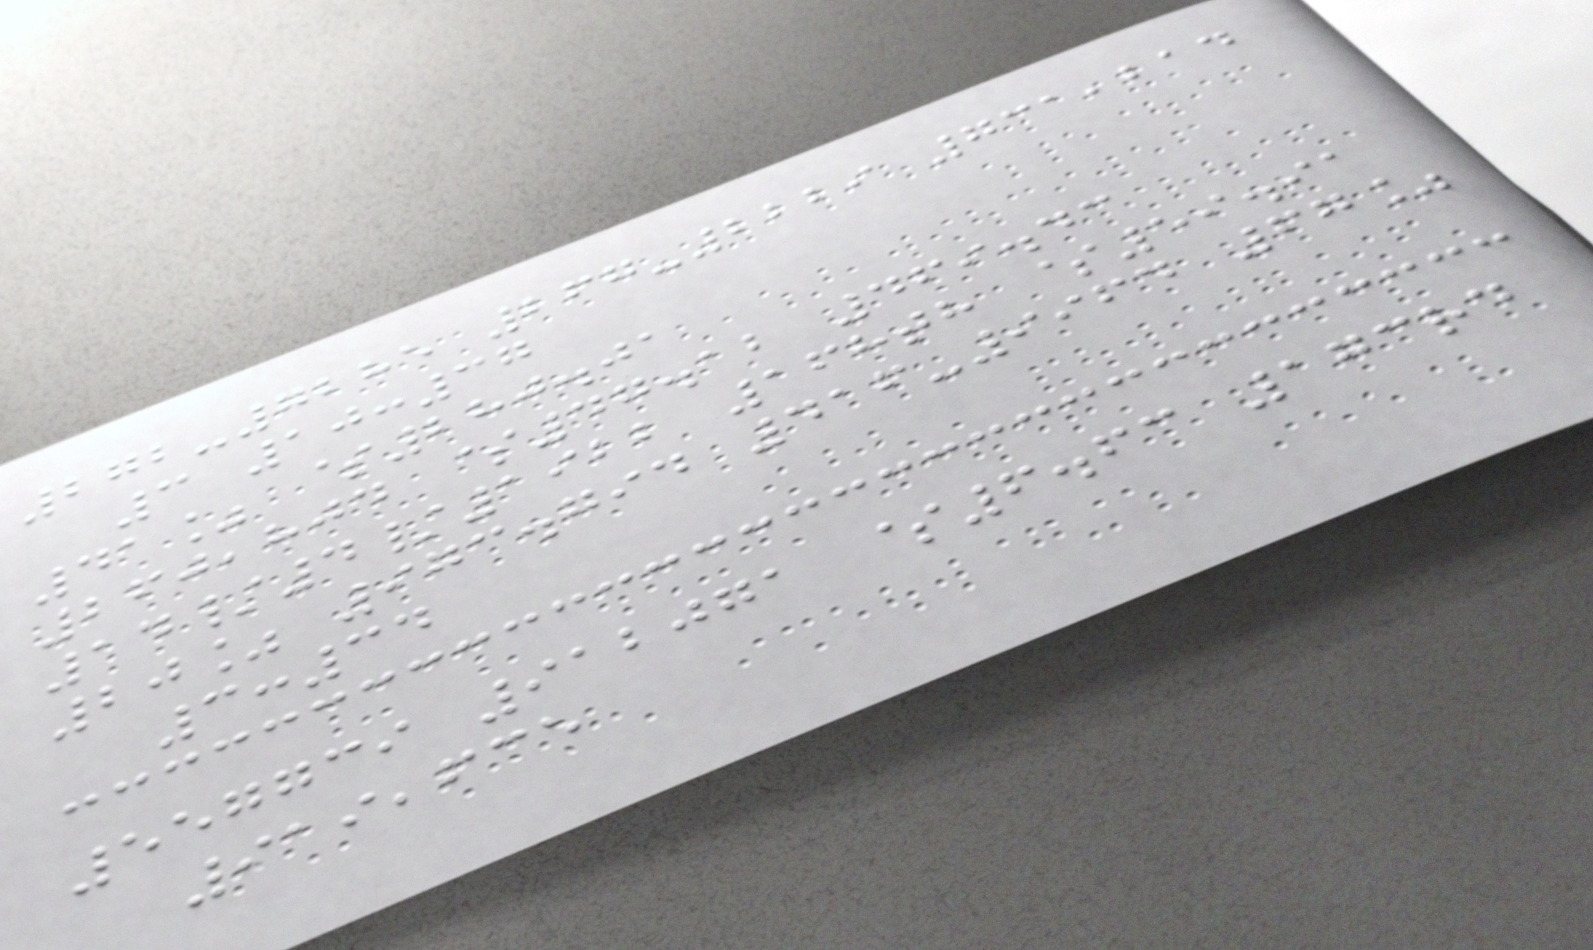272-7285 267-2229 731,214
3 10:37
41% $280.01
260,804 $47.12 469.43
14/4/1922 168th $59.91
20% 973.794 416-9964 67%
3:34
557739 912071 $6.63 173rd
919,635
